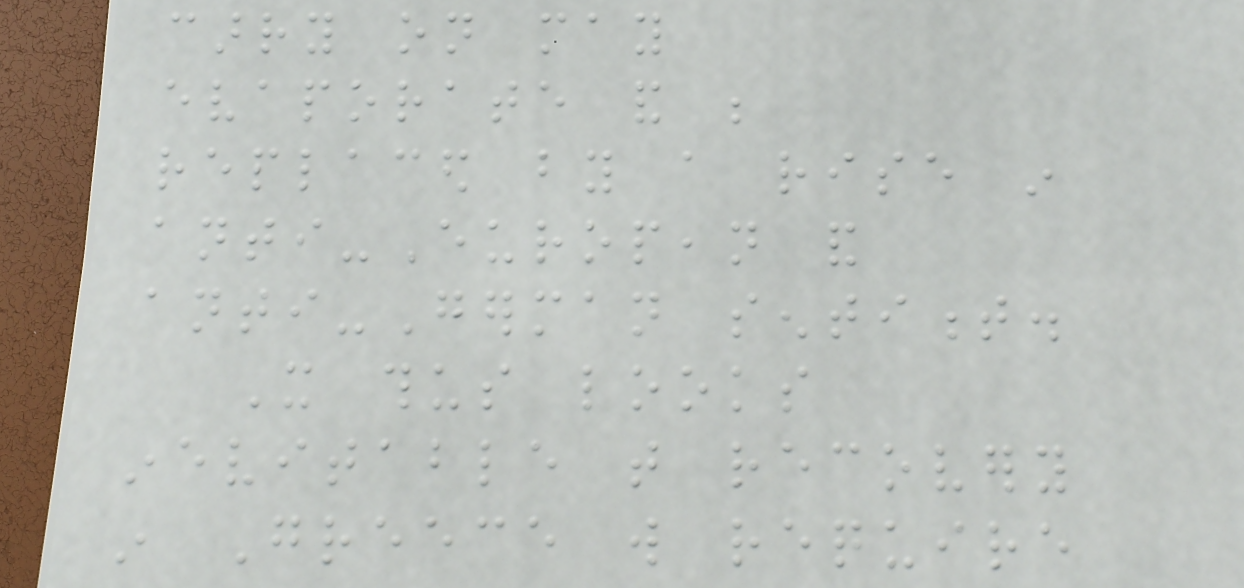carry on may
evaporate and be
replaced by a rise in
anti-European and
anti-German sentiment.
It thus looks
inevitable that recovery
in Greece will require
